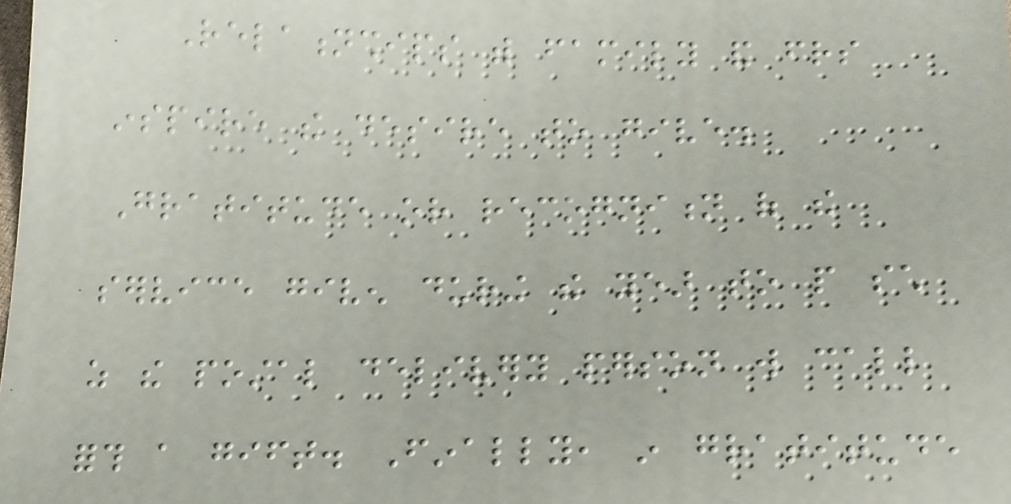Relationships with family and friends
inspire the desire to give.
Gratitude or recognition of the
service given during the year to people such
as the postal delivery person will call
forth a gift. Finally, in gratitude
